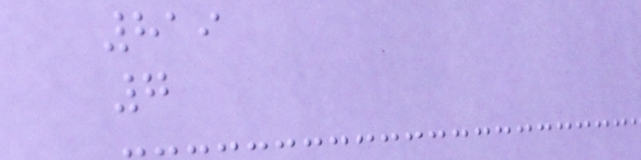819
7
